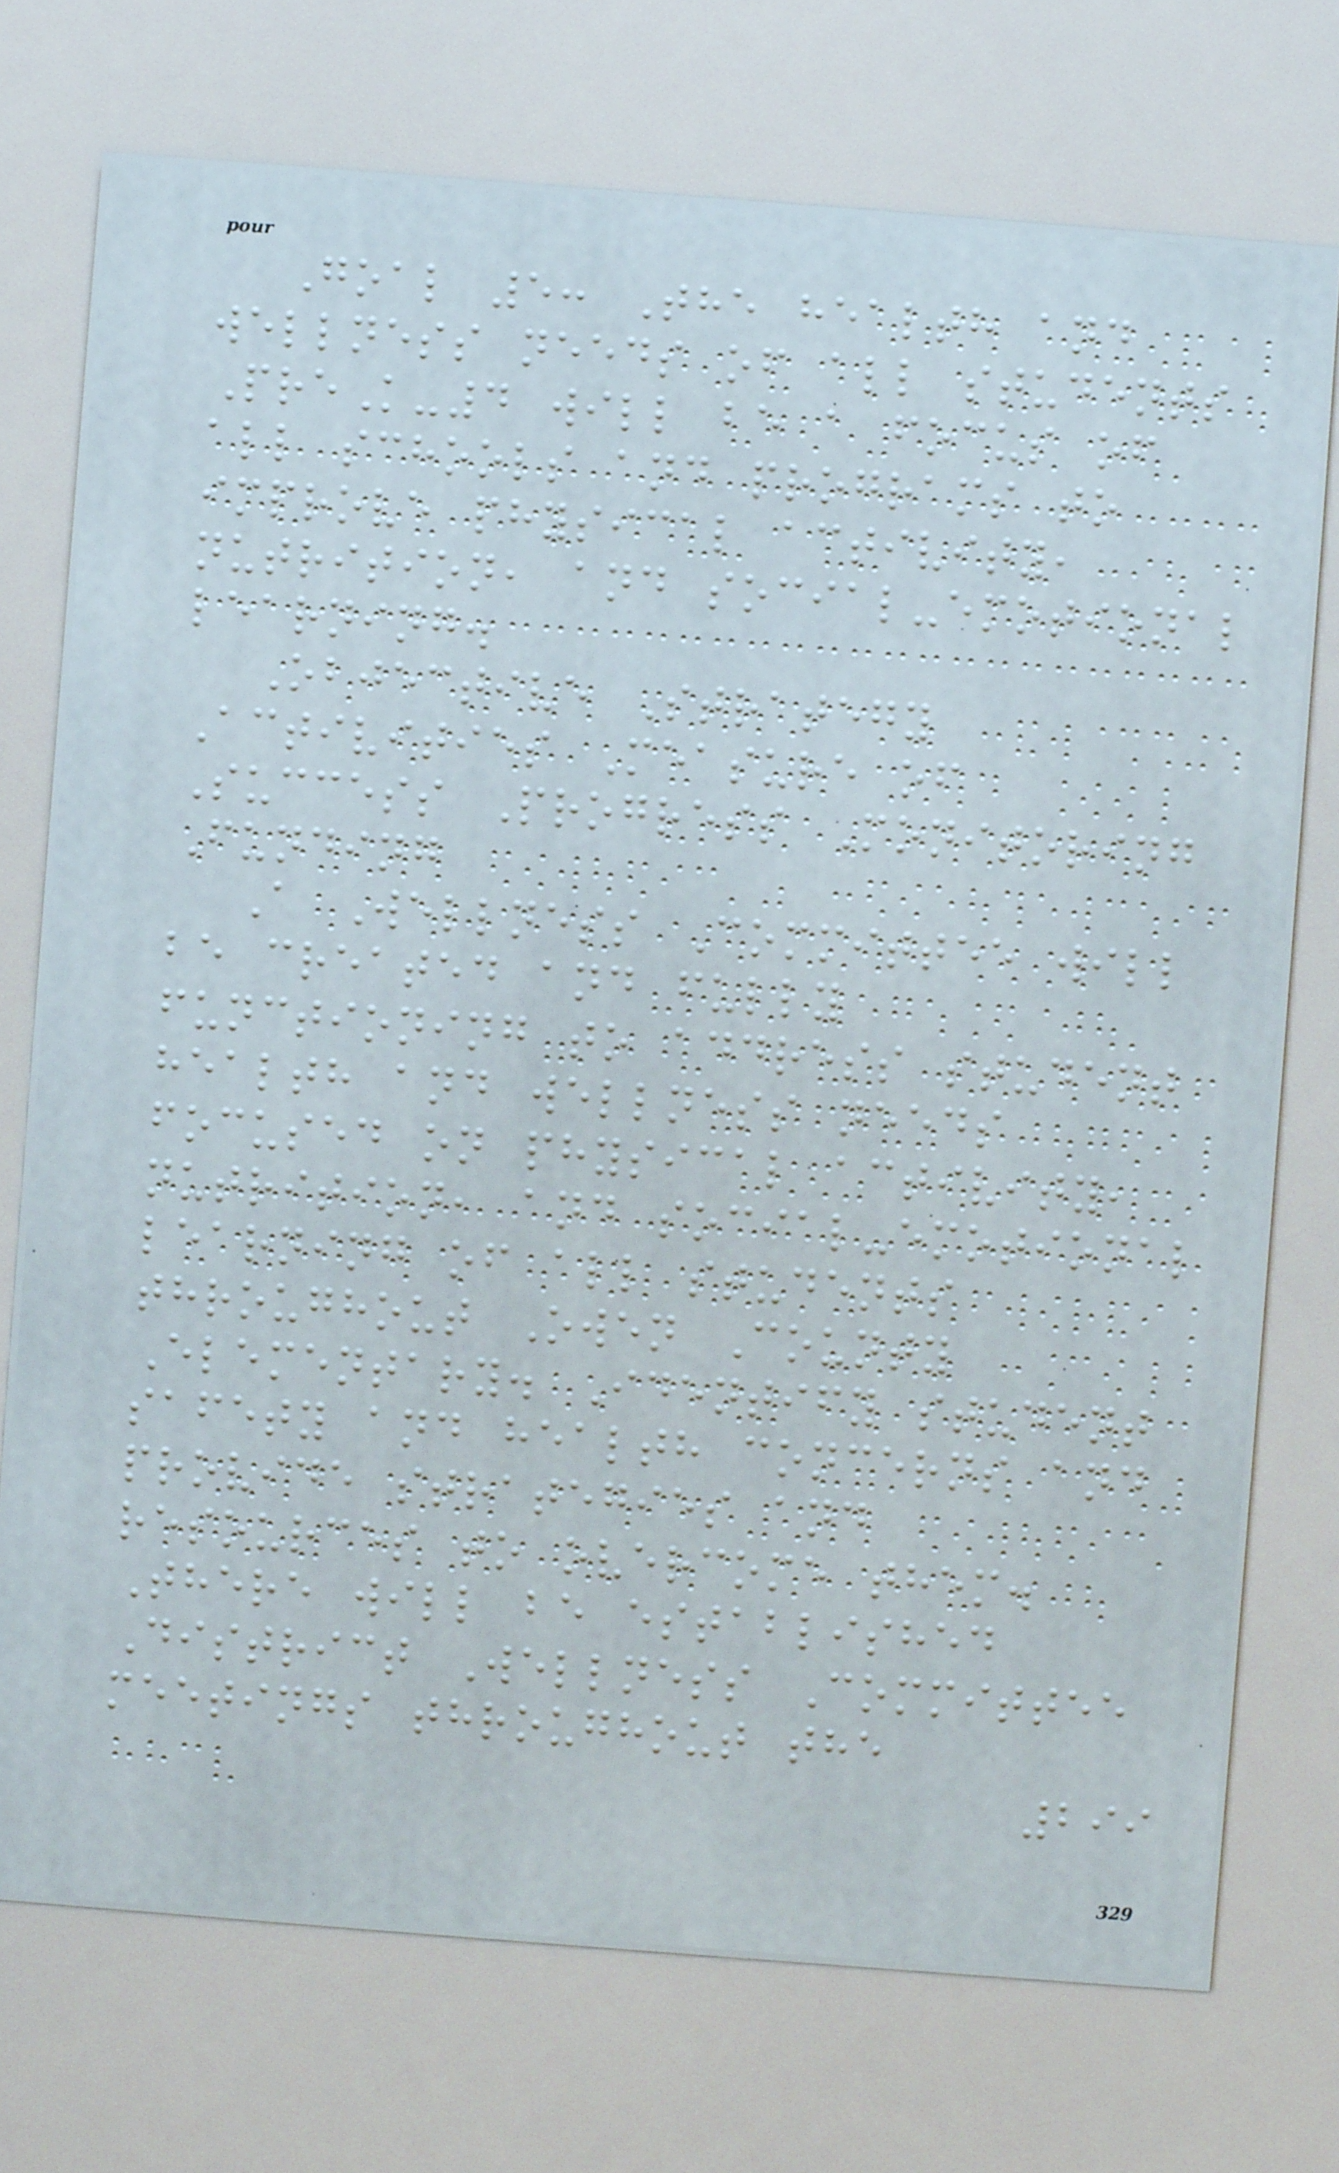Goal 5: The health and
wellness needs of all students
PreK-4 will be a focus of
all schools and programs to
improve physical activity,
nutrition, and social-emotional
learning.
Objective Strategy
Activities Measure of
Success Progress Monitoring
Funding
A Wellness Committee will
be created and fully
functioning to address student
health and wellness needs
focused on physical activity,
nutrition, and social-emotional
learning of all students
throughout Owen County
Elementary. Identify student
safety and health concerns and
provide strategies and
resources to overcome them.
There will be established
District Wellness Committee
meetings throughout the
299
